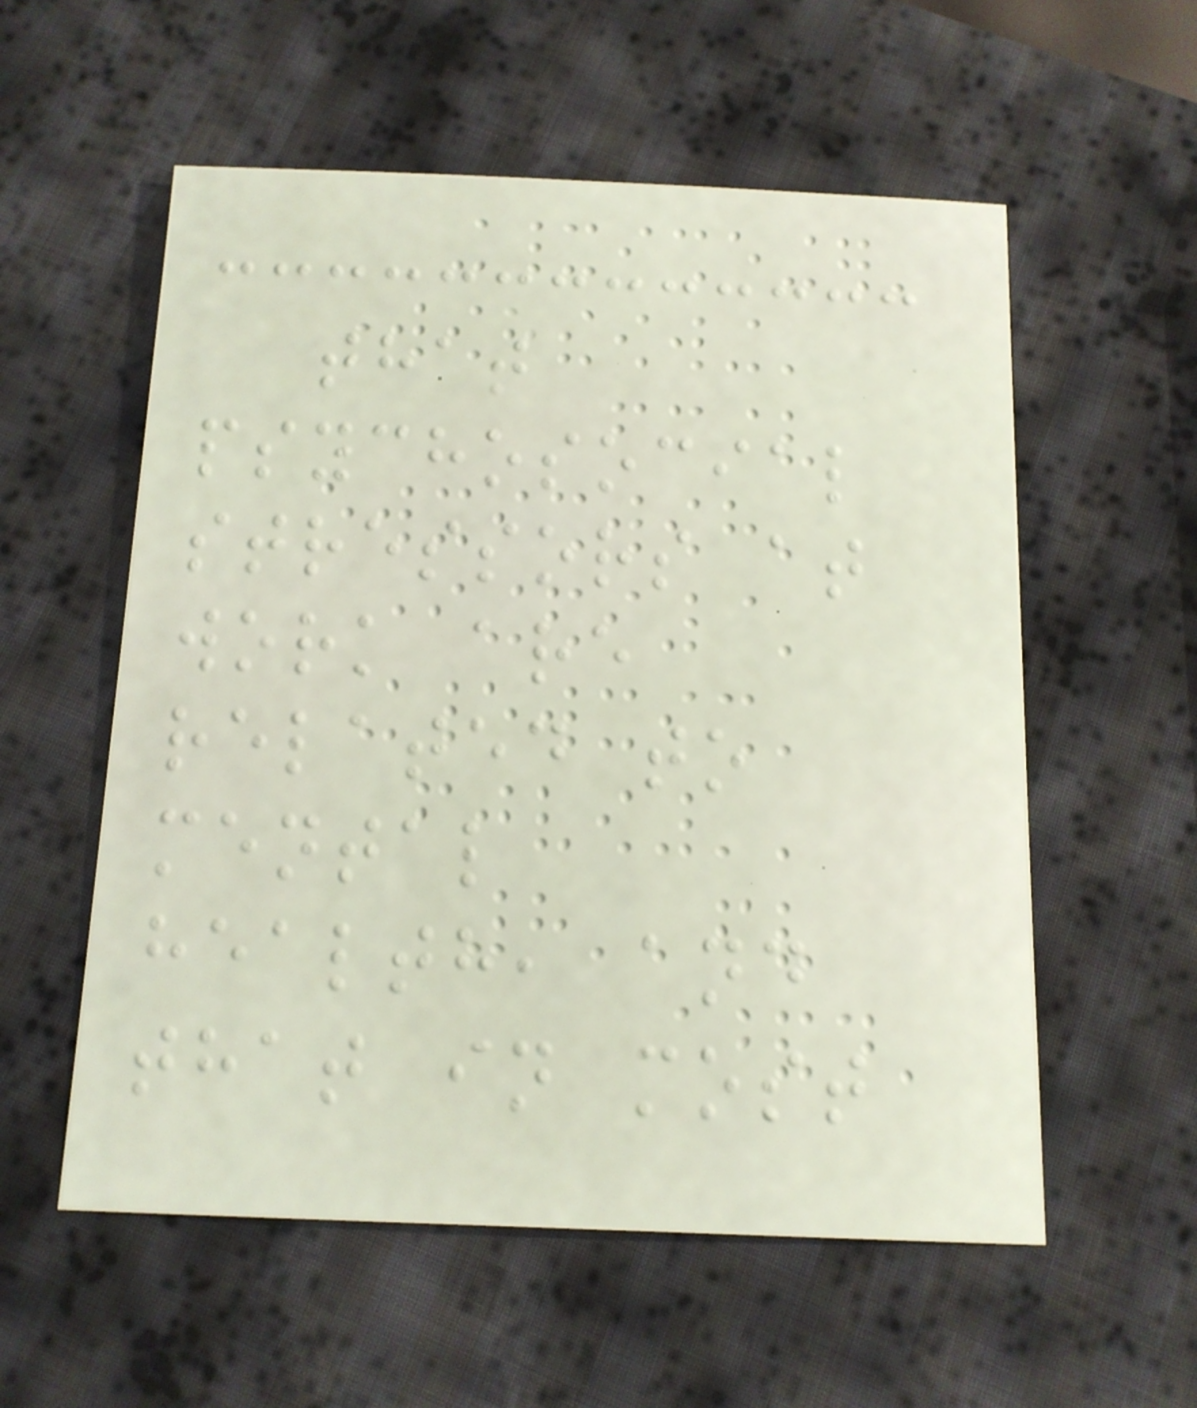that
psychosocial
stressors at
work are
related to
mental
health, and
that in most
